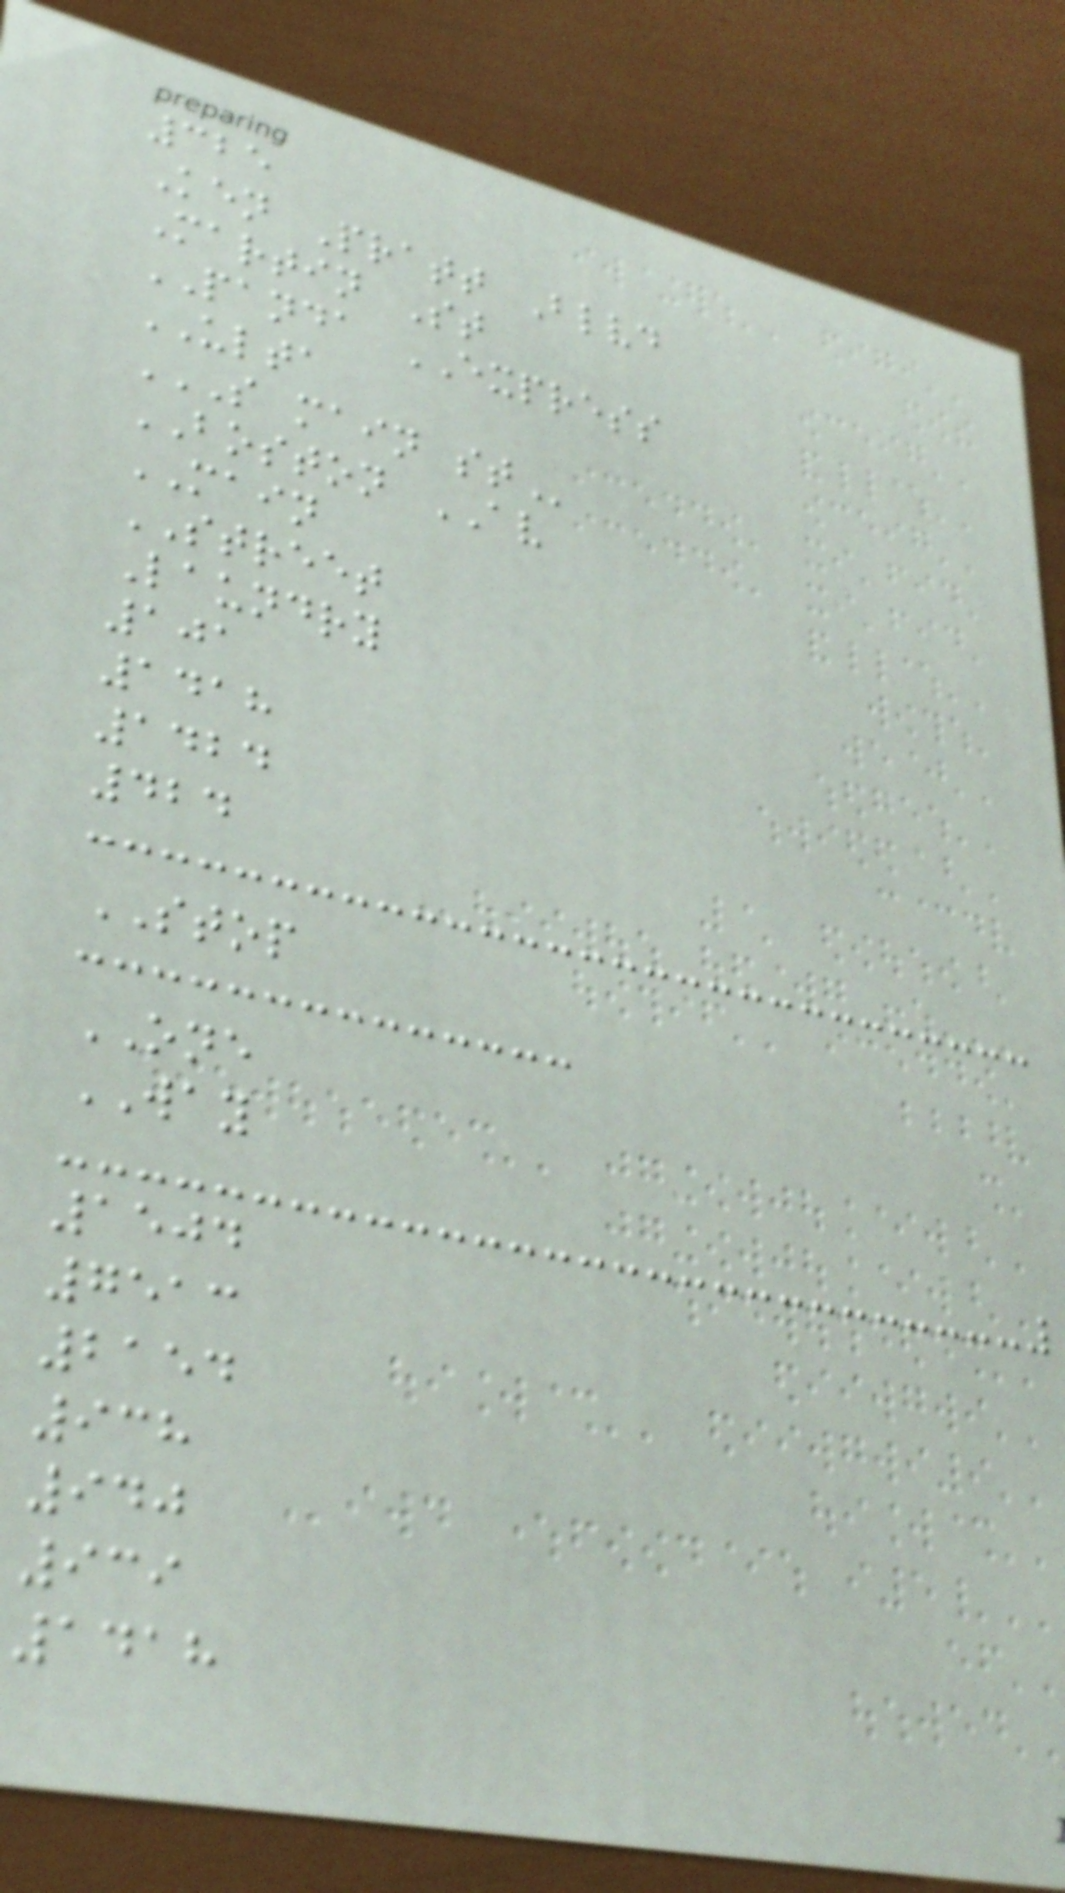325
Ken Pratt Blvd
Martin St
PANDA EXPRESS
ULTA
S MAIN ST
BOSTON AV
MAIN
STREET
Laundry
101
1418
1424
424
STOP
ONE
WAY
1504
7513
2154
938
940
939
1418
